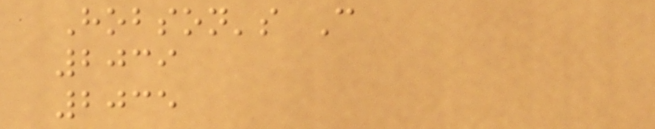Hobson's C
2039
2035
